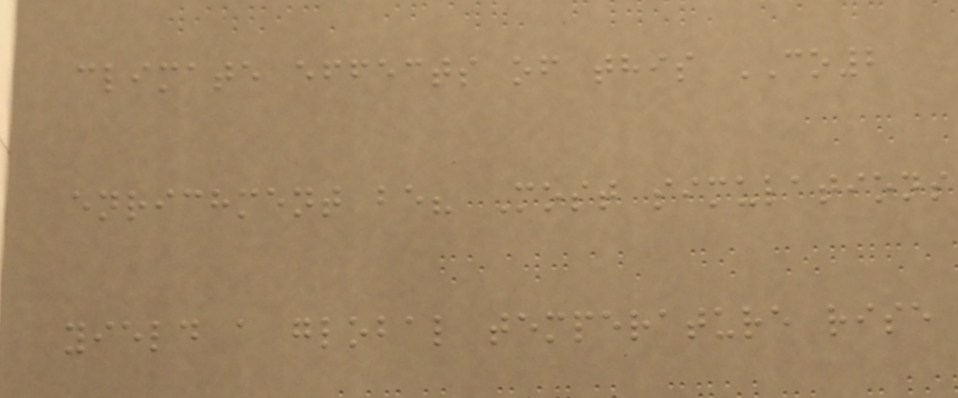climate effects of this CO2
enrichment be? Most simulations
yield a global temperature rise
